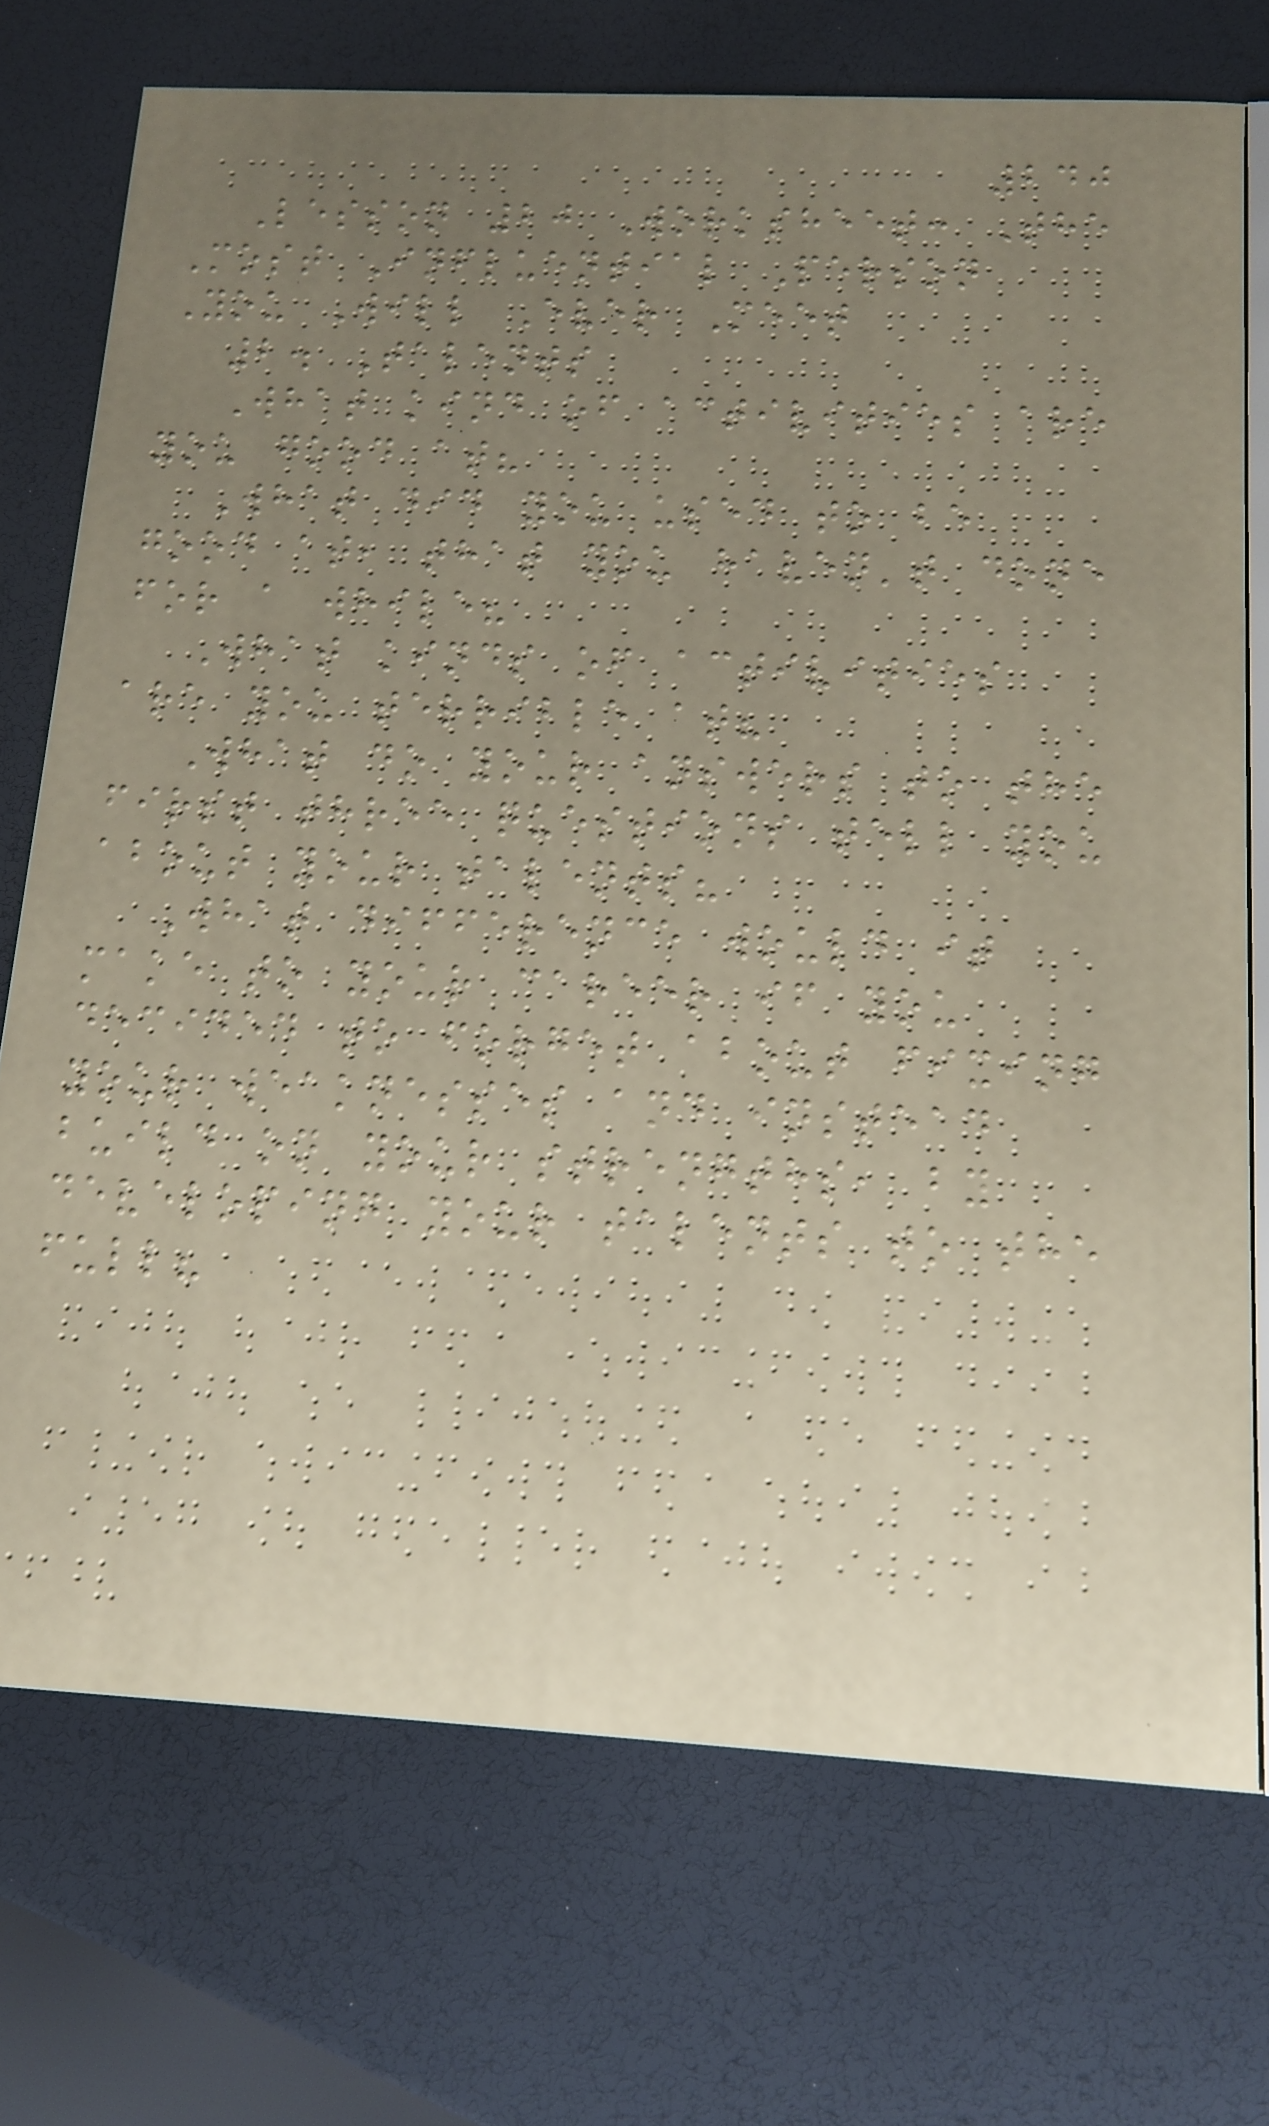240
Lesson 20 Worksheet: The
Most Influential Person
You Will Ever Meet
2. Talents
What kind of activities are
you good at?
What did you used to be
good at, that you haven't done
for a while?
What kinds of activities
are you terrible at?
What do your answers to the
first three questions tell you
about your talents?
What difference would it
make to your career if you
decided to forget about fixing
your weaknesses and instead
build on your strengths, by
developing your talents to the
full?
